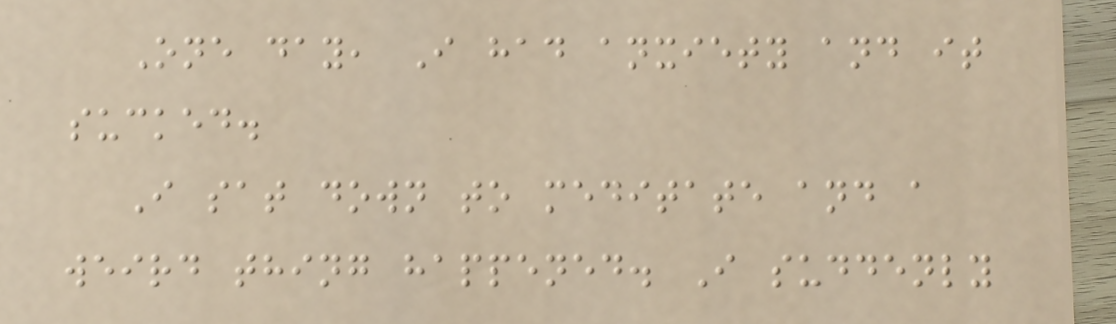One day, I had anxiety and it
sucked.
I sat down to meditate and a
weird thing happened. I suddenly
